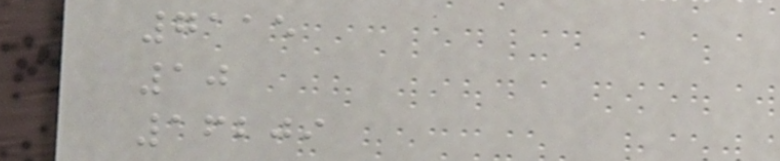7115
10
16209
